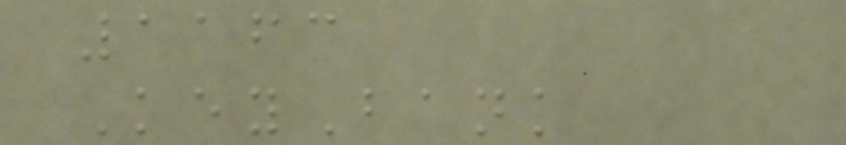1163
KeyBank
